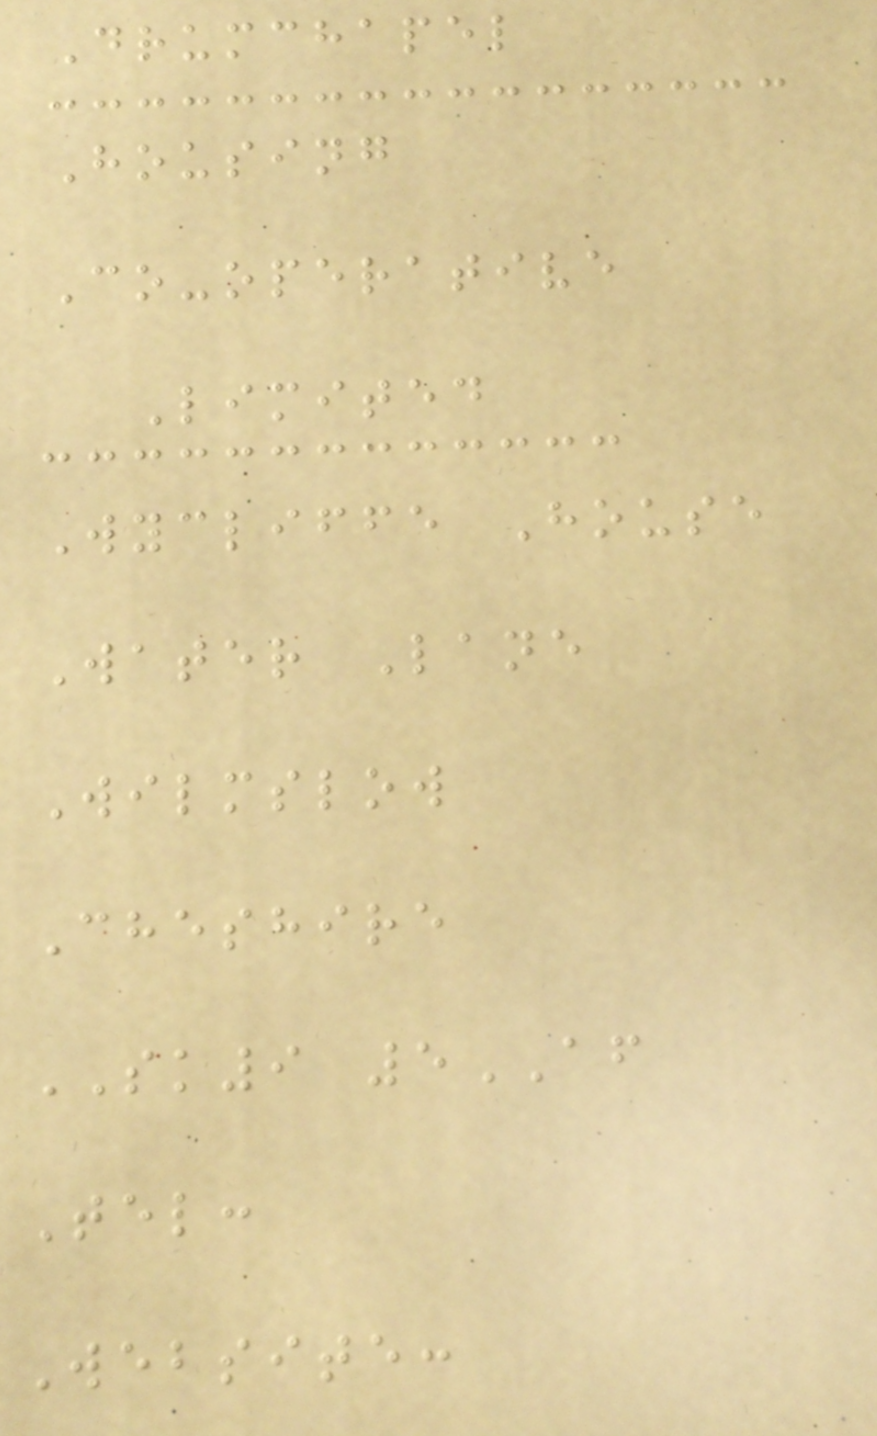Drumchapel
Housing
Co-operative
Limited
Wycliffe House
Water Lane
Wilmslow
Cheshire
SK9 5AF
Tel:
Website:
